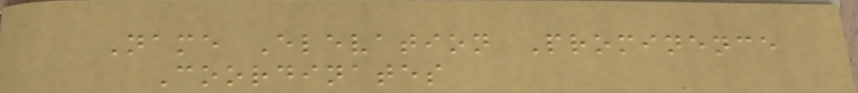Name Elevation Prominence
Coordinates
